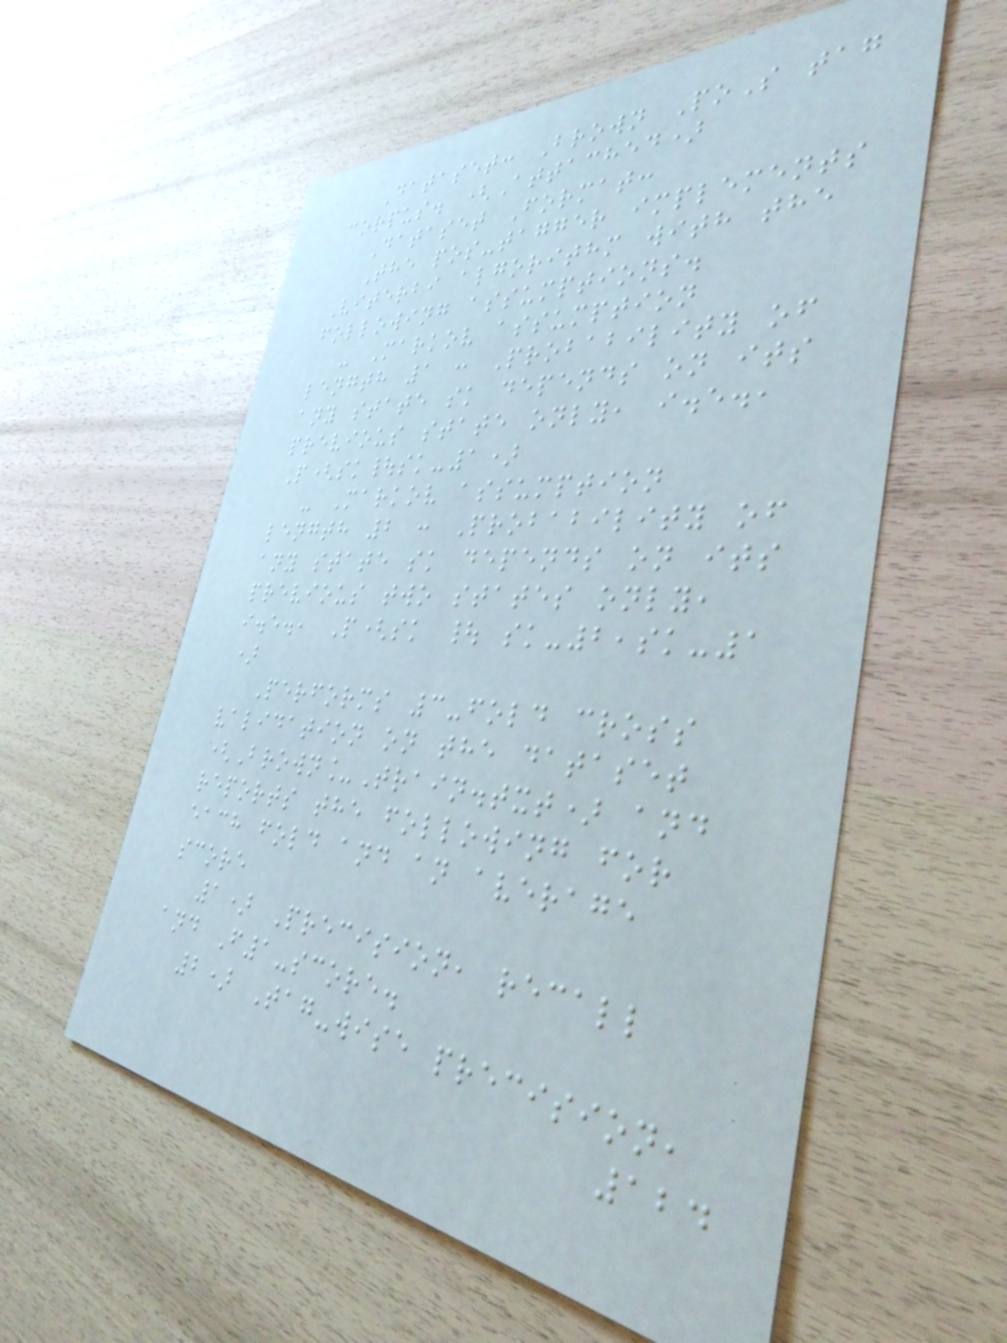Dataset: Brown PoS tag
corpus. (Attached)
Dataset Format:
The pos-tagger implements
Viterbi algorithm with the
following assumptions.
- Markov assumption
length 1 : Probability of
any state sk depends on its
previous state only, i.e.,
P(sk|sk-1)
- Markov assumption
length 2 : Probability of
any state sk depends on its
previous two states only,
i.e., P(sk | sk-2,sk-1
)
Performs 3-fold cross
validation on the dataset
(Brown_Train.txt) and
reports the following for
each fold and an average
score
1) Precision, recall
and F1-score.
2) Tag-wise precision,
124
